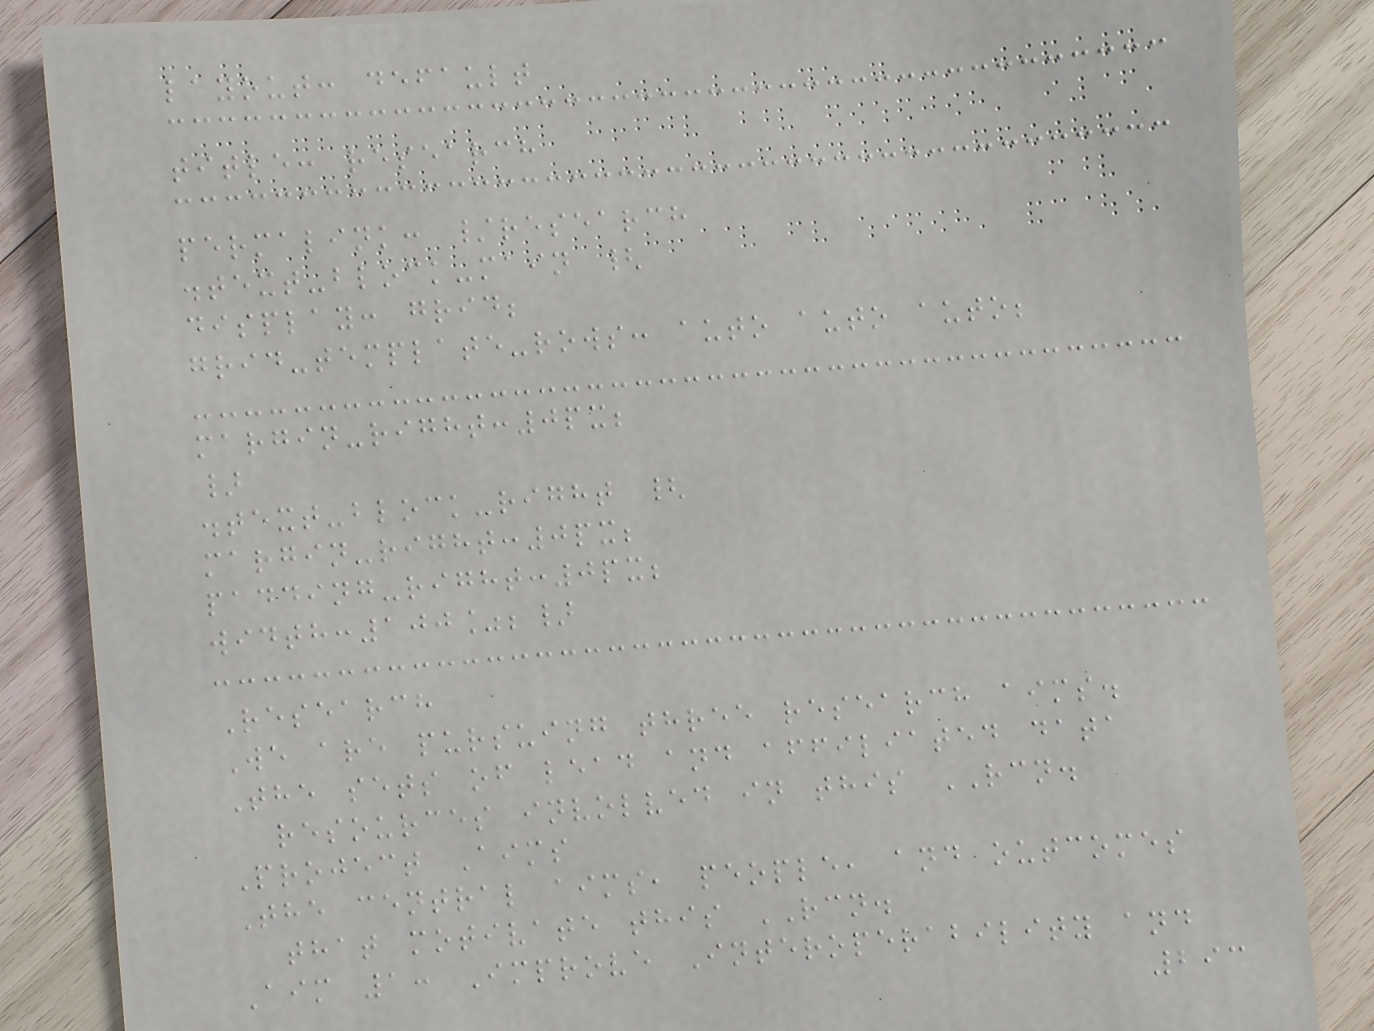layout: default
title: research
permalink: /research
.text-block-main {
display: grid;
grid-template-rows: auto auto auto;
margin-right:0px;
}
.text-block-right {
margin-right:0px;
padding-right:0px;
width:100%;}
Research
We are pursuing three research aims.
The sets of lead and affiliated data
resources involved in this RCN.
Project Aims
The central aims, people, and outcomes
that motivate this RCN.
Aim 1: Improve Interoperability and
293
